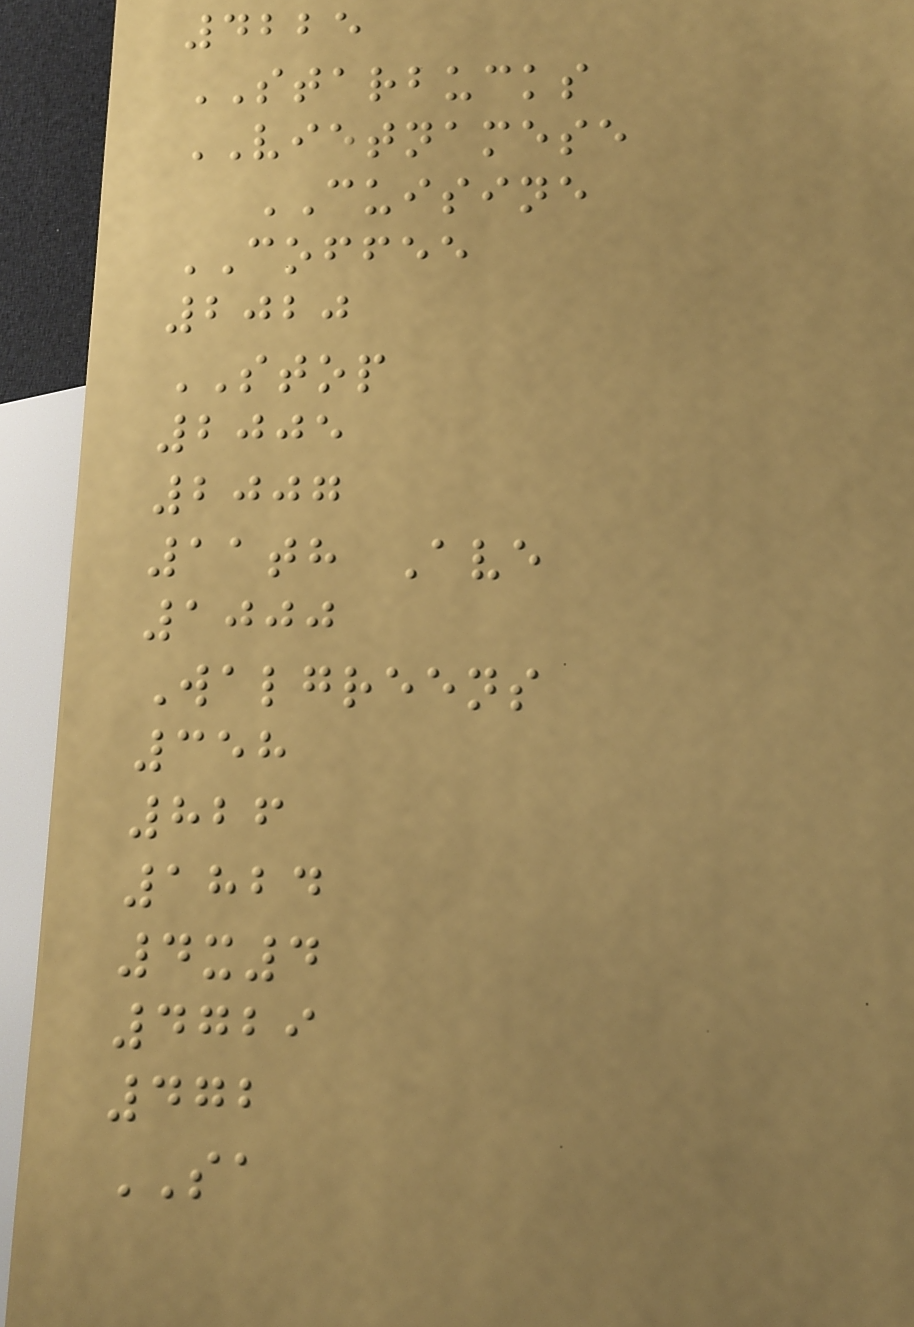4225
STARBUCKS
VIETNAMESE
CUISINE
COFFEE
2020
STOP
2005
2007
11th Ave
1000
Walgreens
358
826
1824
4x4
4729
472
SA
